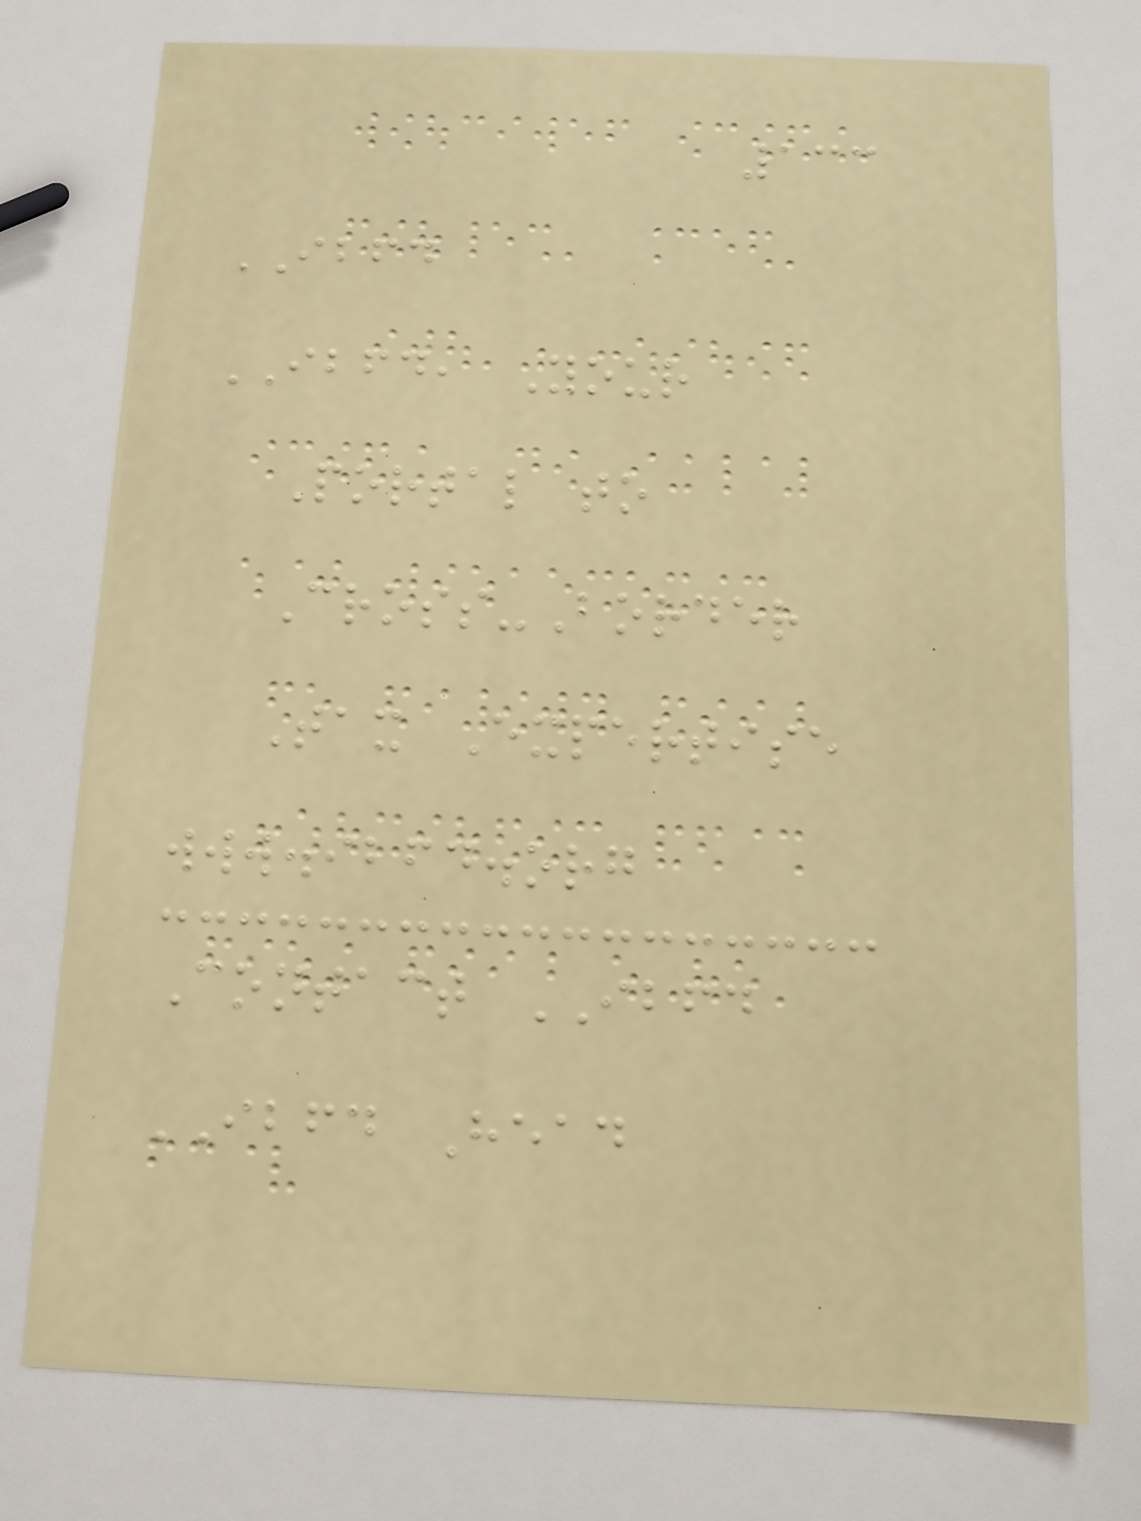133
IBFD
IBFD, Your
Portal to
Cross-Border
Tax Expertise
www.ibfd.org
Contact IBFD
IBFD Head
